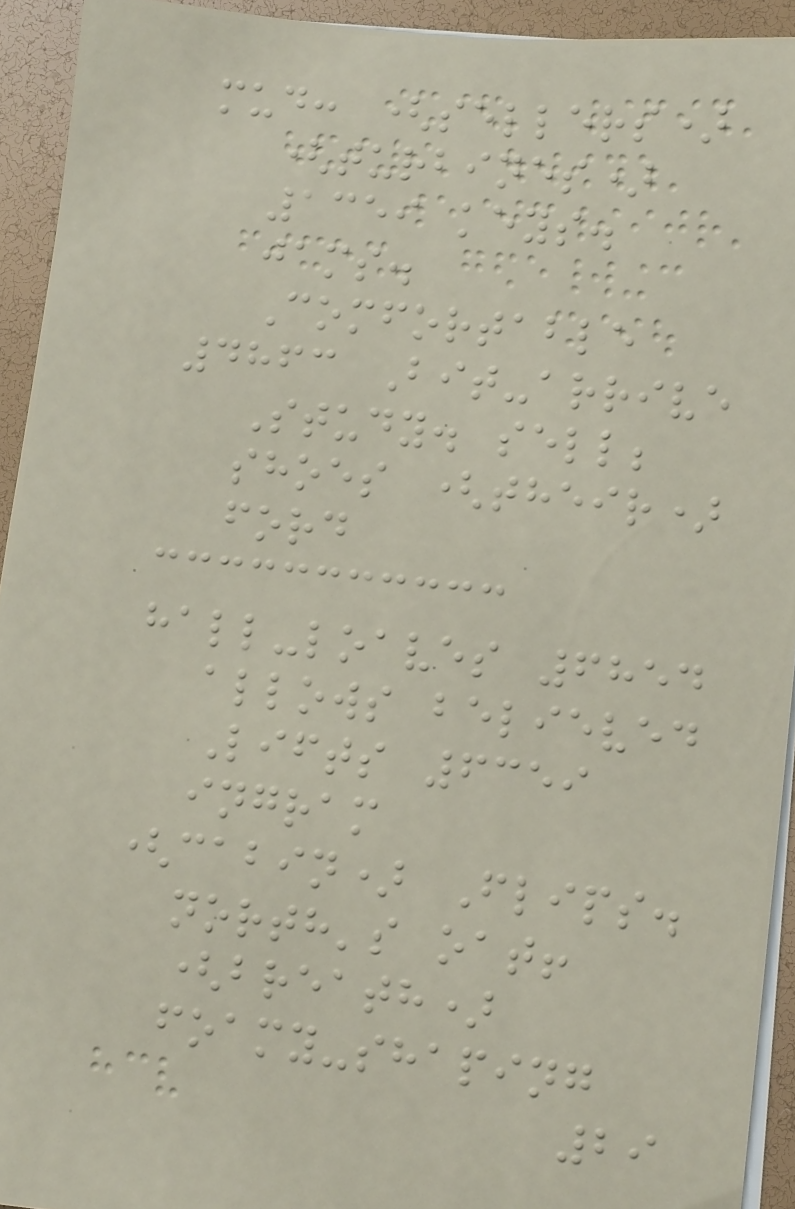mud: (sellers)
(turbines)
1359 keys.
jams.
Comfortable
4863 Bit-arrive
Study. sell;
shoes (their)
ford
hall-loaves 6854
allows believed
Lifts 6359
ingram
(cabin) Flips.
north's oat!
(breath)
foamy-shaping
29
